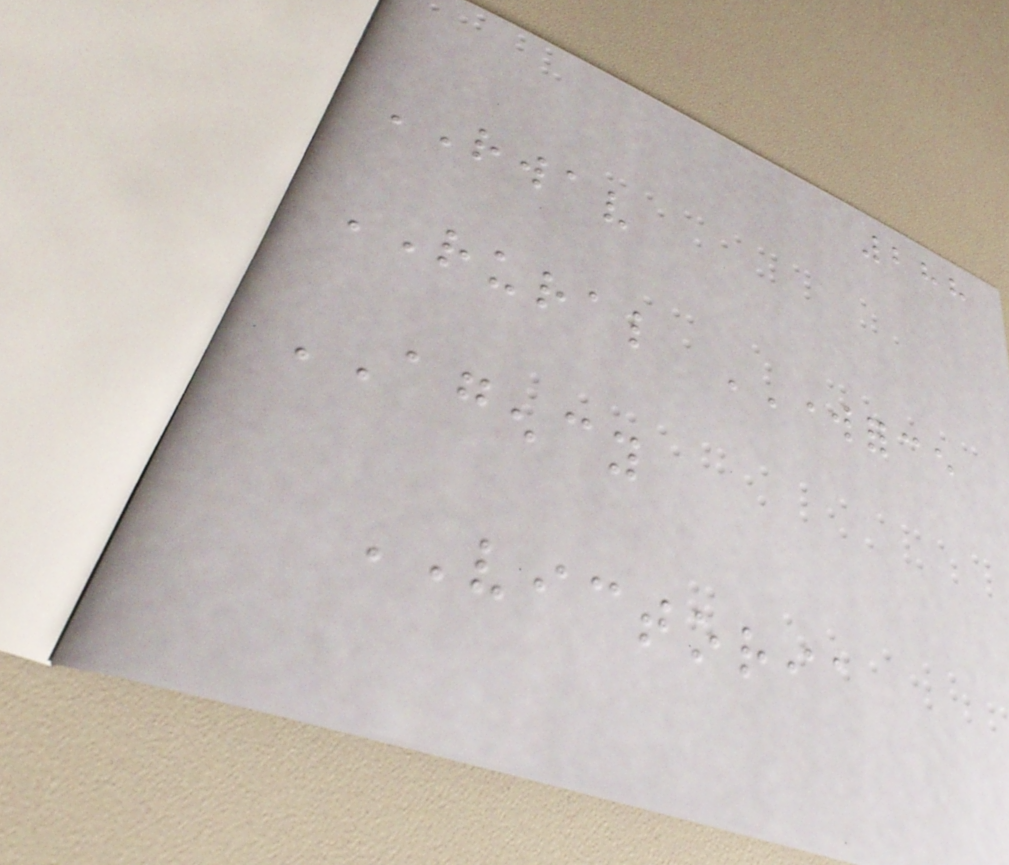288
RWAV
RURAL WORKFORCE
AGENCY
VICTORIA
